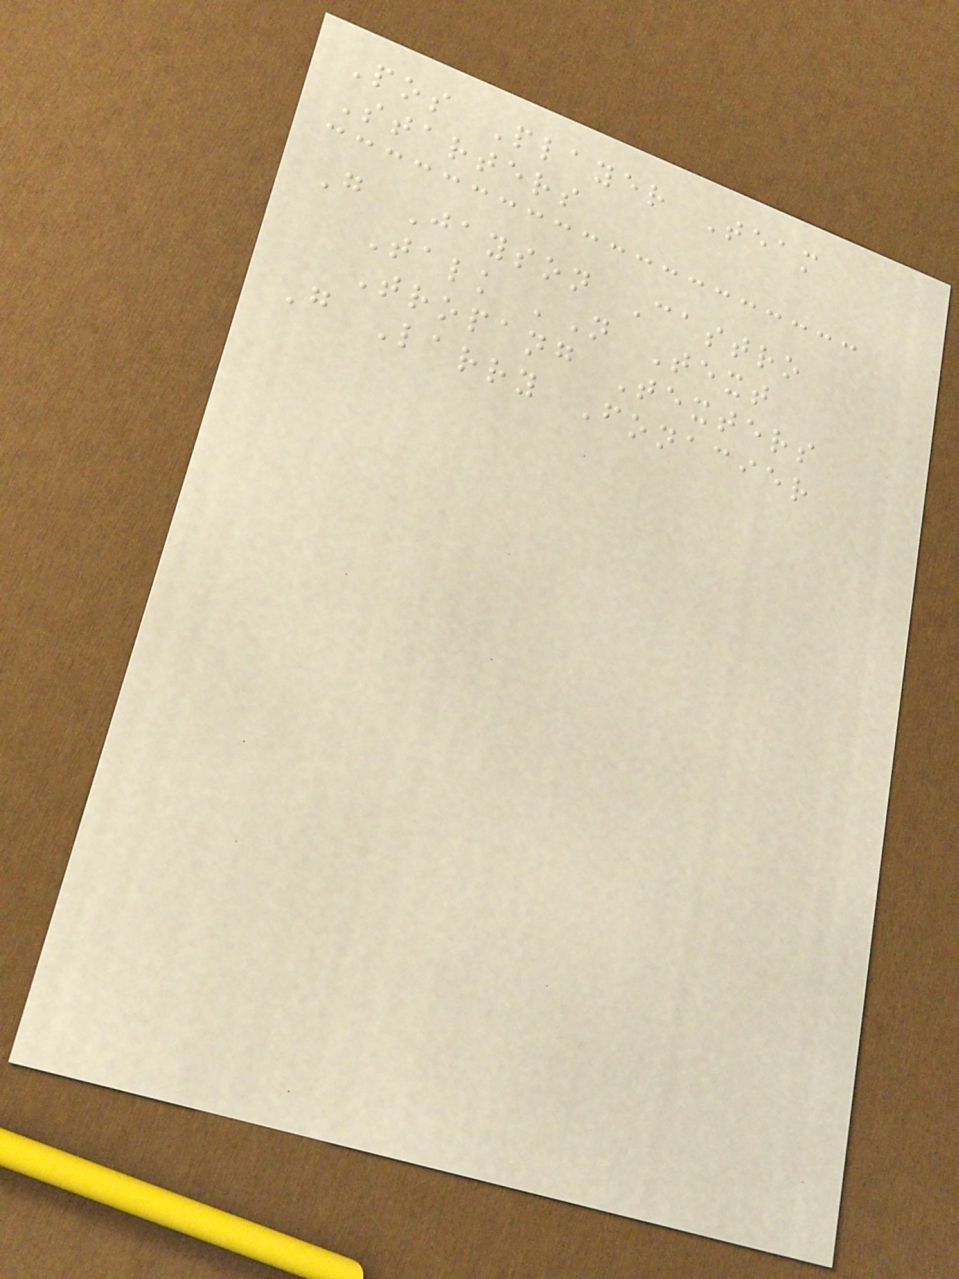Pos Player Team
Starters
G Jayson Castro
Talk 'N Text
Tropang Texters
G Larry Fonacier
